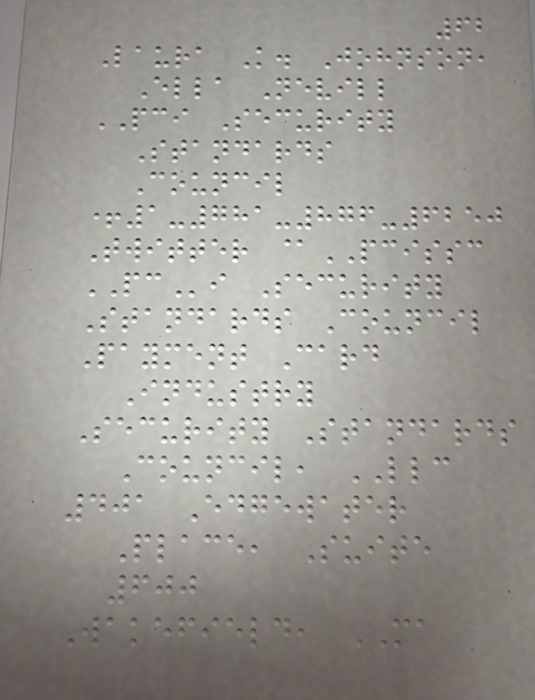62
Laura K. Johnson,
Ella Nevill
PCI Security
Standards
Council
+1-781-876-6250
Twitter @PCISSC
PCi Security
Standards Council
Payment Card
Industry
Security Standards
Council, LLC
401 Edgewater
Place, Suite
600
Wakefield, MA
